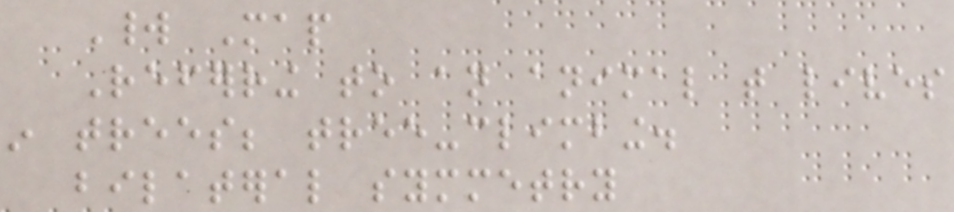World Map
Referring to an animal that lives
in trees; tree-climbing.
bilateral symmetry
